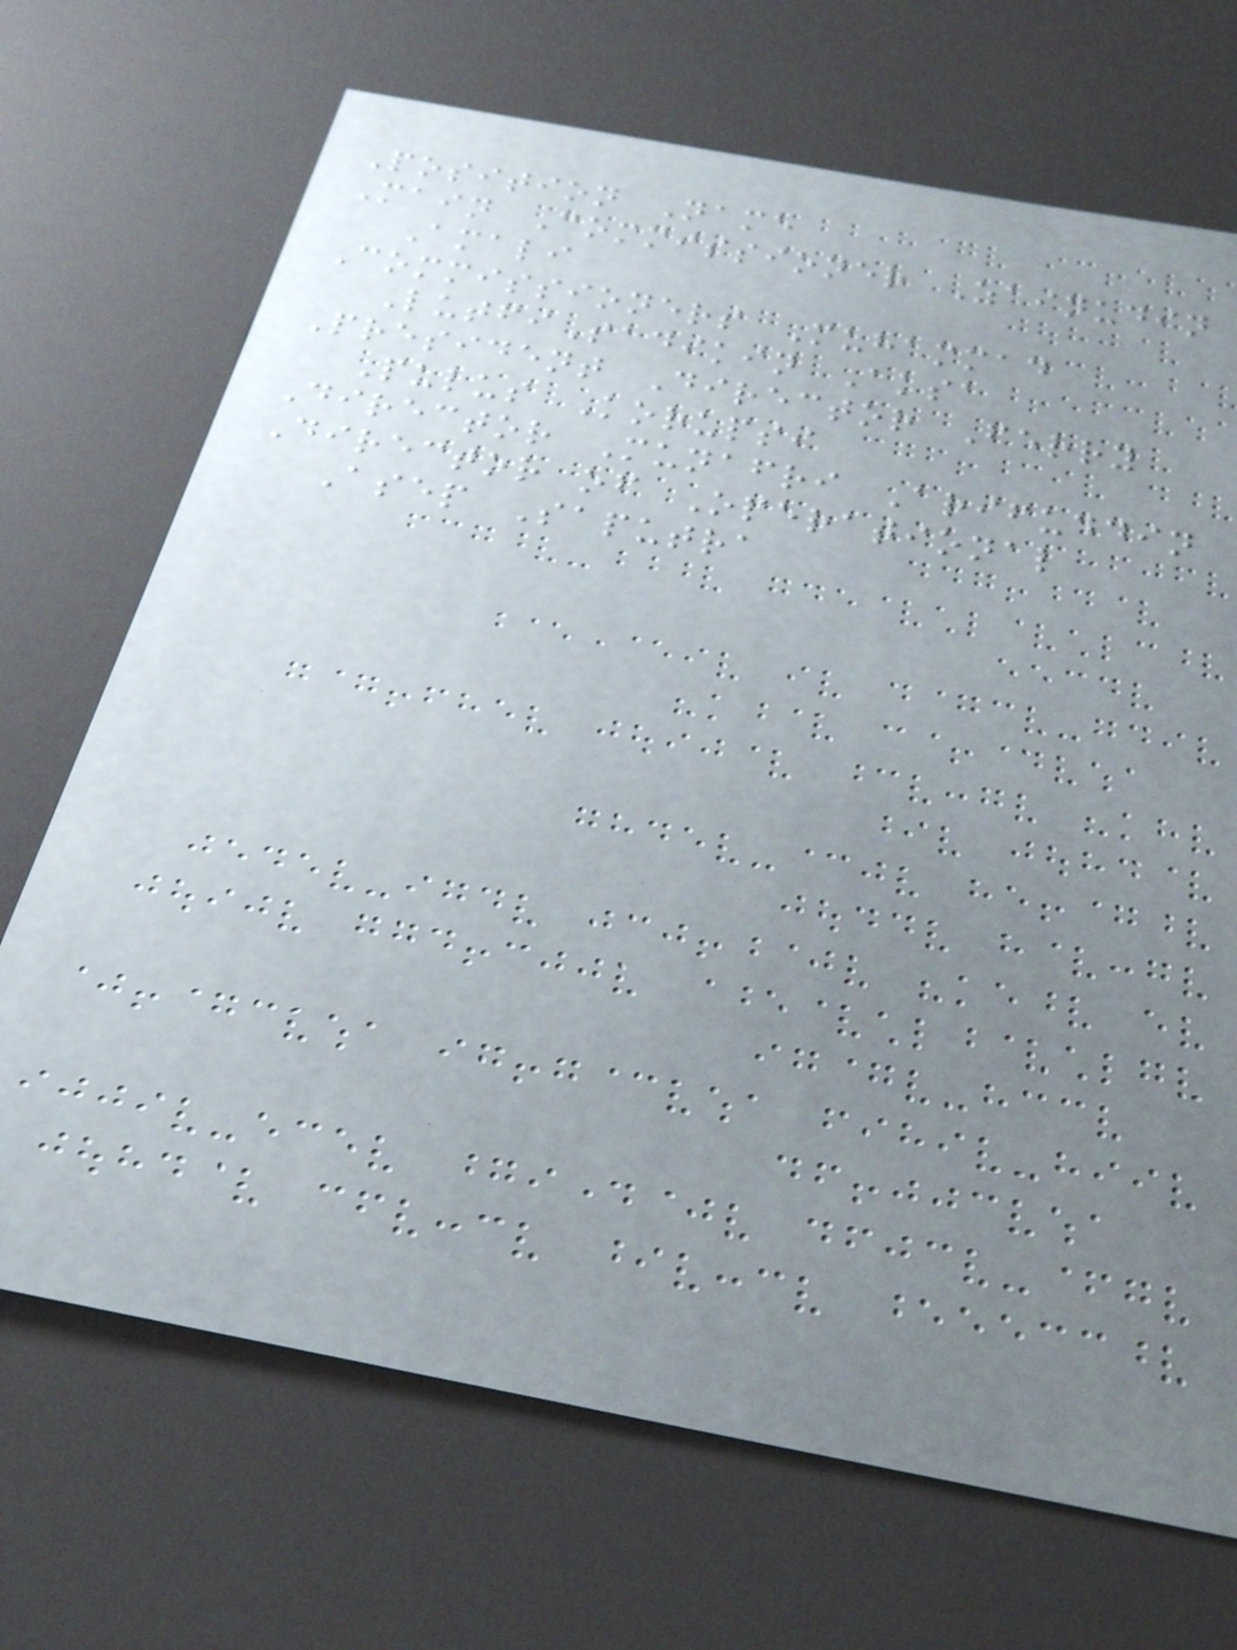Position Name
Main Commissioner Zainudin
Amali
Commissioners Muhammad
LutfiSadikin Aksa
President Director Ferry
Pulus Korupsi
Director Munafri Arifuddin
Director of Operational
Asep Saputra
